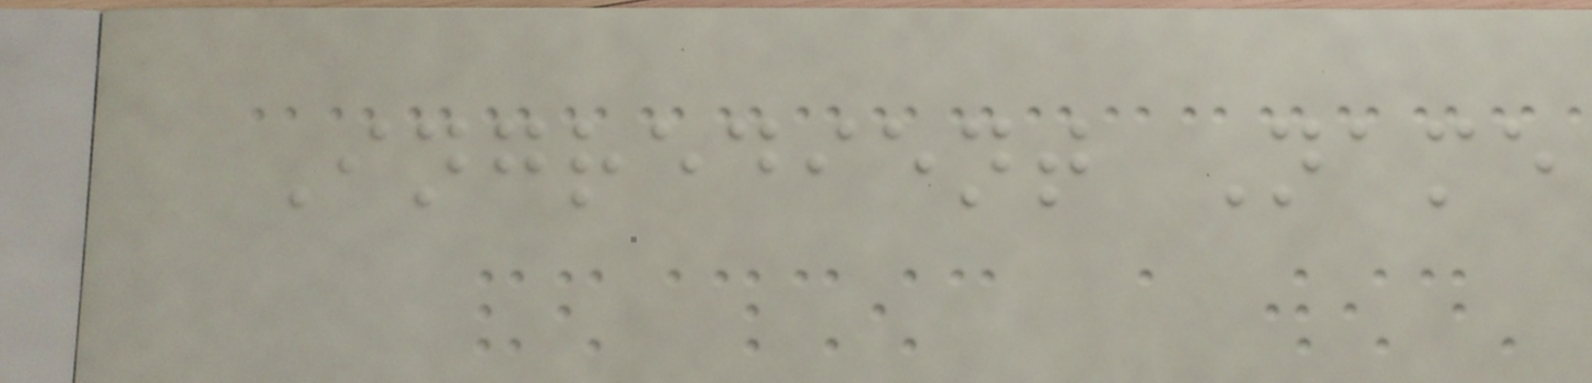Ingredient Name
